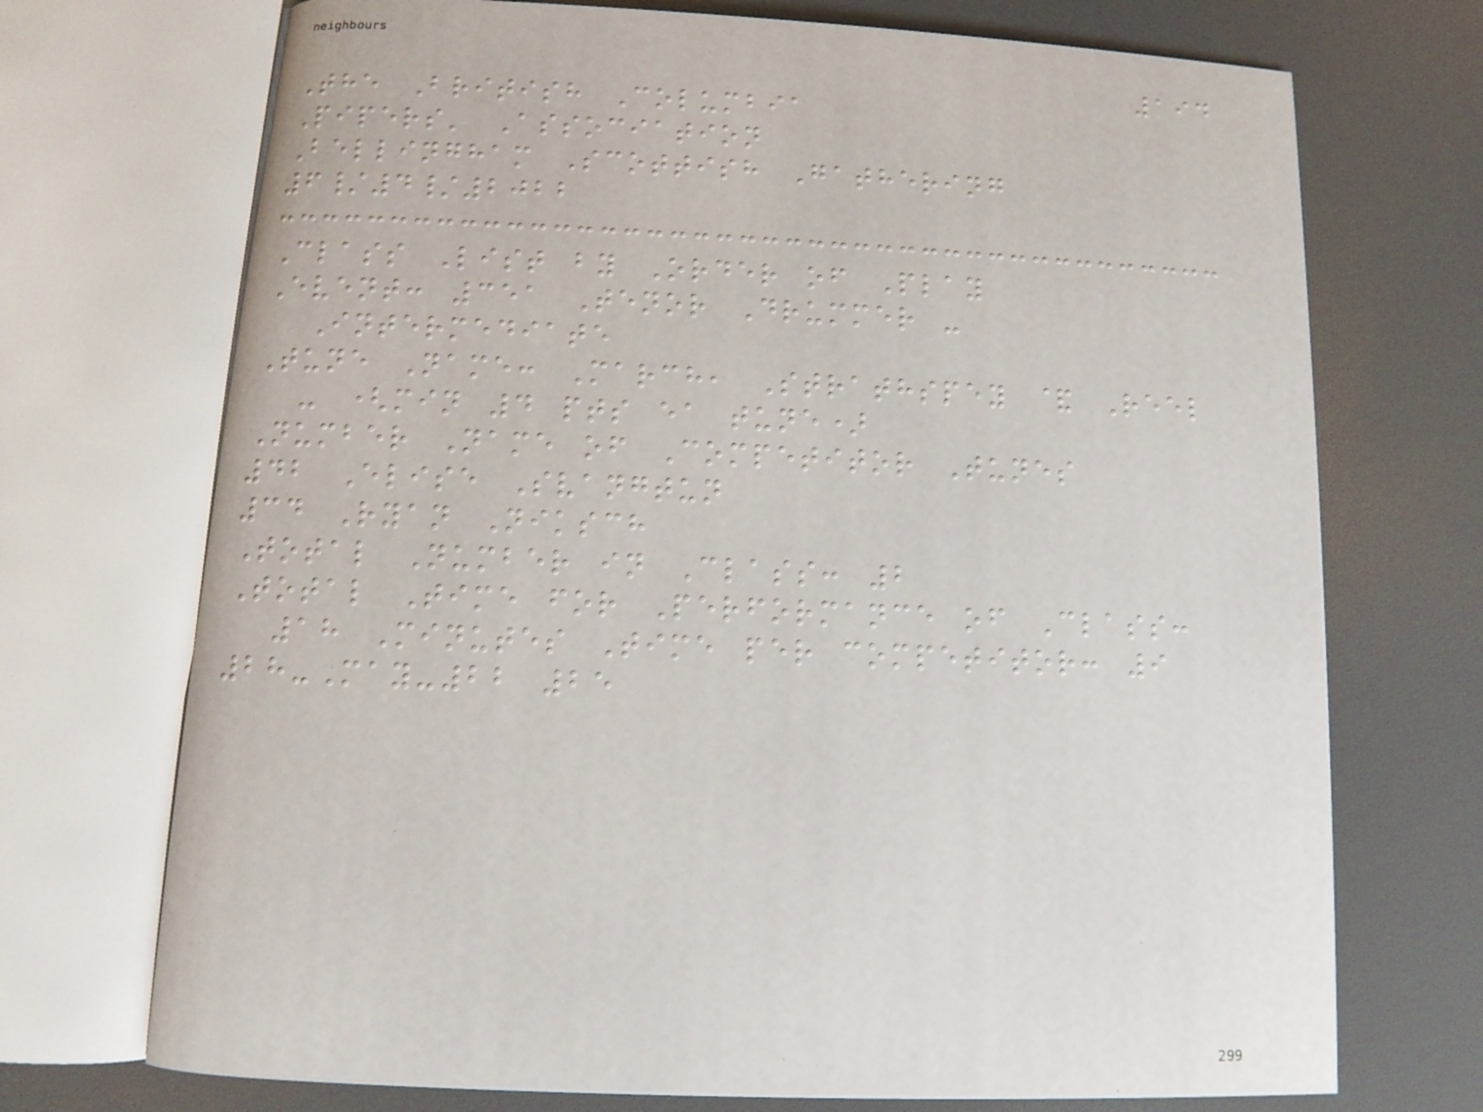194
The British Columbia
Pipers' Association
Bellingham Scottish Gathering
6/4/2022
Class List by Order of Play
Event: 351 Tenor Drummer -
Intermediate
Tune Name: March, Strathspey & Reel
- (min 4 pts ea tune)
Number Name of Competitor Tunes
42 Elise Svangtun
34 Ryan Niksch
Total Number in Class: 2
Total Time for Performance of Class:
18 Minutes Time per competitor: 9
28-May-22 25
